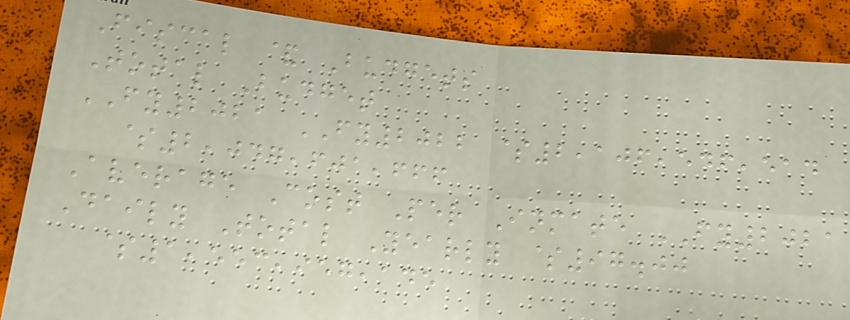Fiscal & Budgets
Total Budget
FY2021 FY2022 $2,106,546,514
$2,047,601,666
Average Cost Per Inmate FY2021
Daily Total Yearly $97.00
$1,553,957,145
